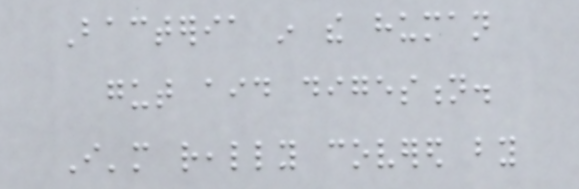Bacteria in the human
gut aid digestion.
I'm really covered by
